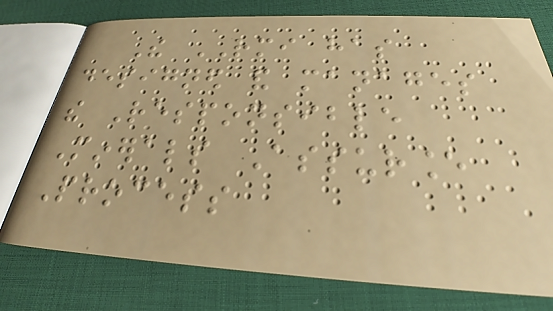The RMI has
designed and manages
the Responsible
Minerals Assurance
Process
